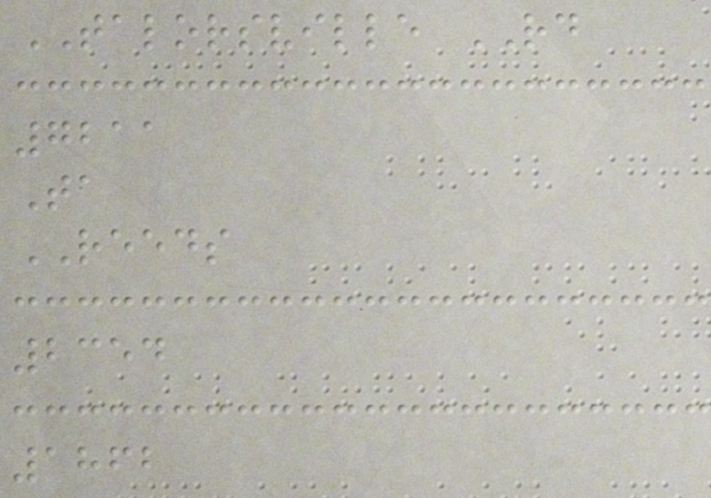TALORSVILLE RD
7211
Ta
REEDS
2354
1862
